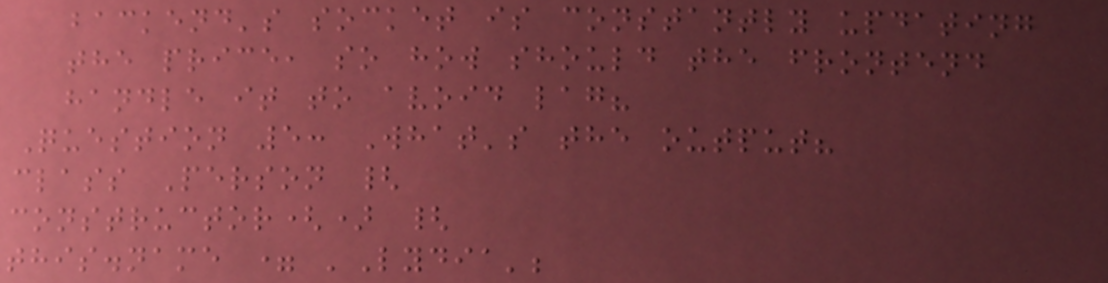backend's socket is constantly updating
the price, so how should the frontend
handle it to avoid lag?
Question 5: What's the output?
class Person {
constructor() {
this.name = 'Lydia';
